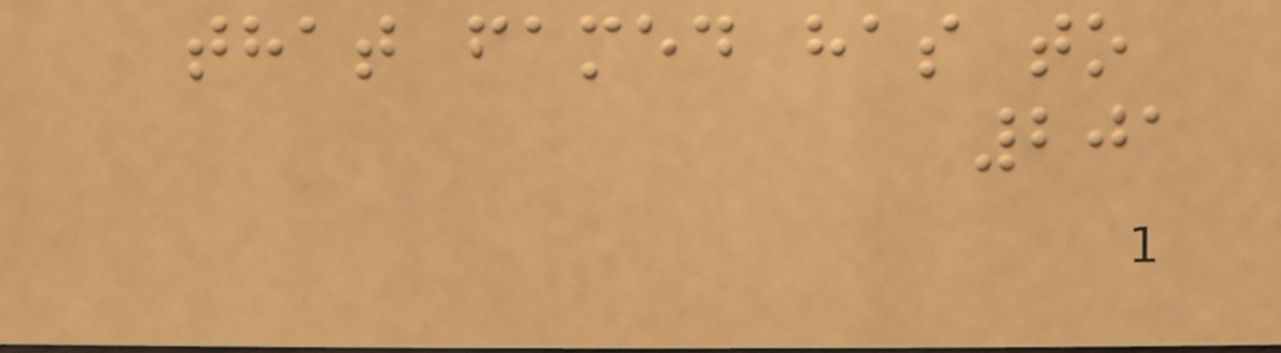that famed has to
201
